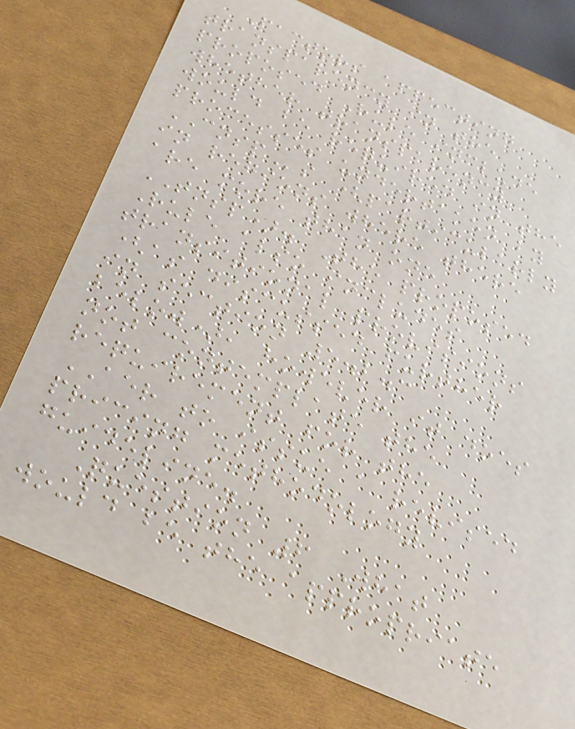Factors affecting
transparency in the
proposed Rule include
whether transparency
would be required in the
processes undertaken by
CNSPs (particularly
in regions where there
are more than one
TNSP). The proposed
Rule also includes
transitional provisions
(as discussed further
in section 5.2.3
below), however it does
not contemplate the
requirement for the
AER to issue a revised
pricing methodology
guideline.
Question 6 What
would be the appropriate
